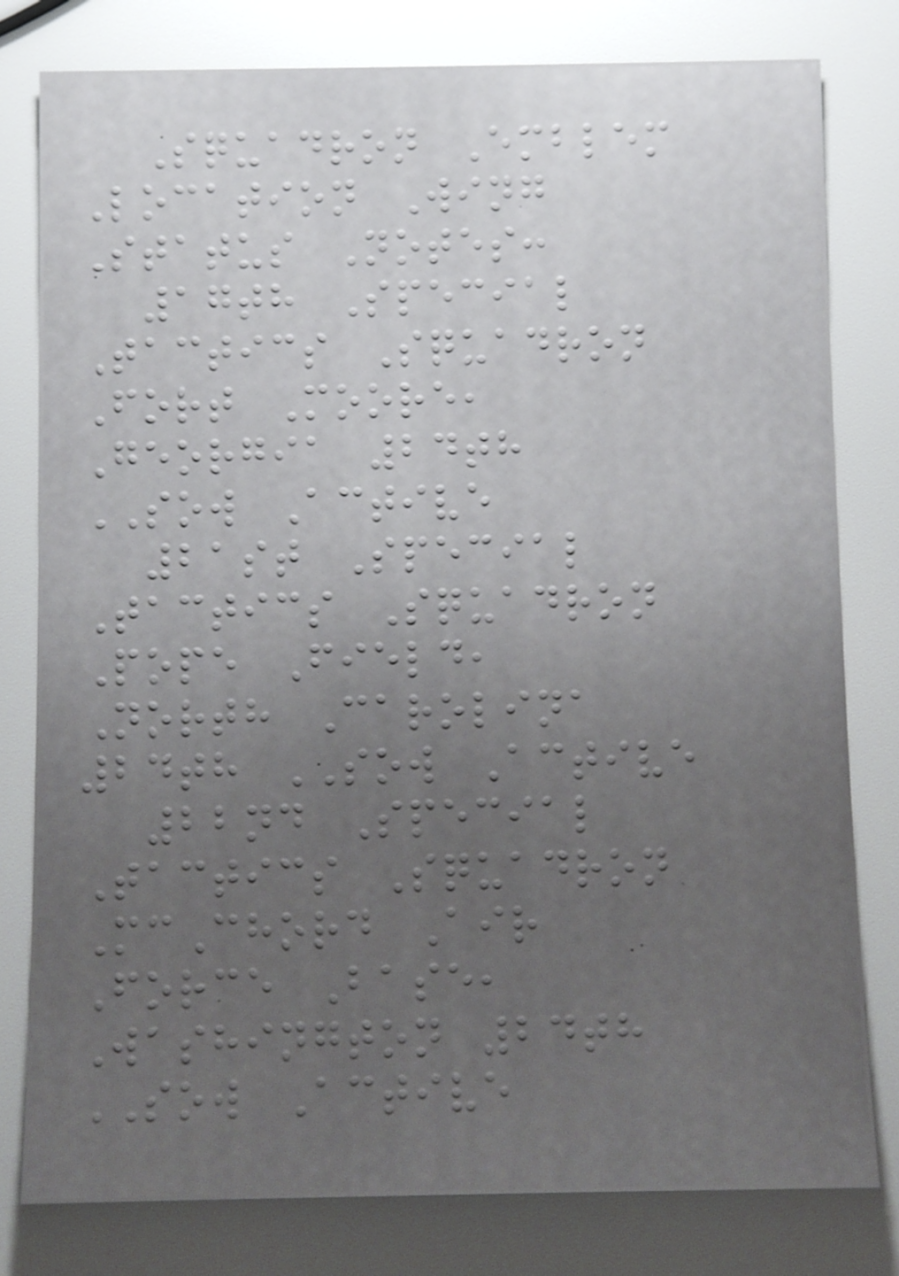Squadron Emblem
Location Wing
Status Notes:
17th Special
Tactics Squadron
Fort Moore,
Georgia 24th
SOW Active
21st Special
Tactics Squadron
Pope Field,
North Carolina
24th SOW Active
22nd Special
Tactics Squadron
McChord Air
Force Base,
Washington 24th
SOW Active
